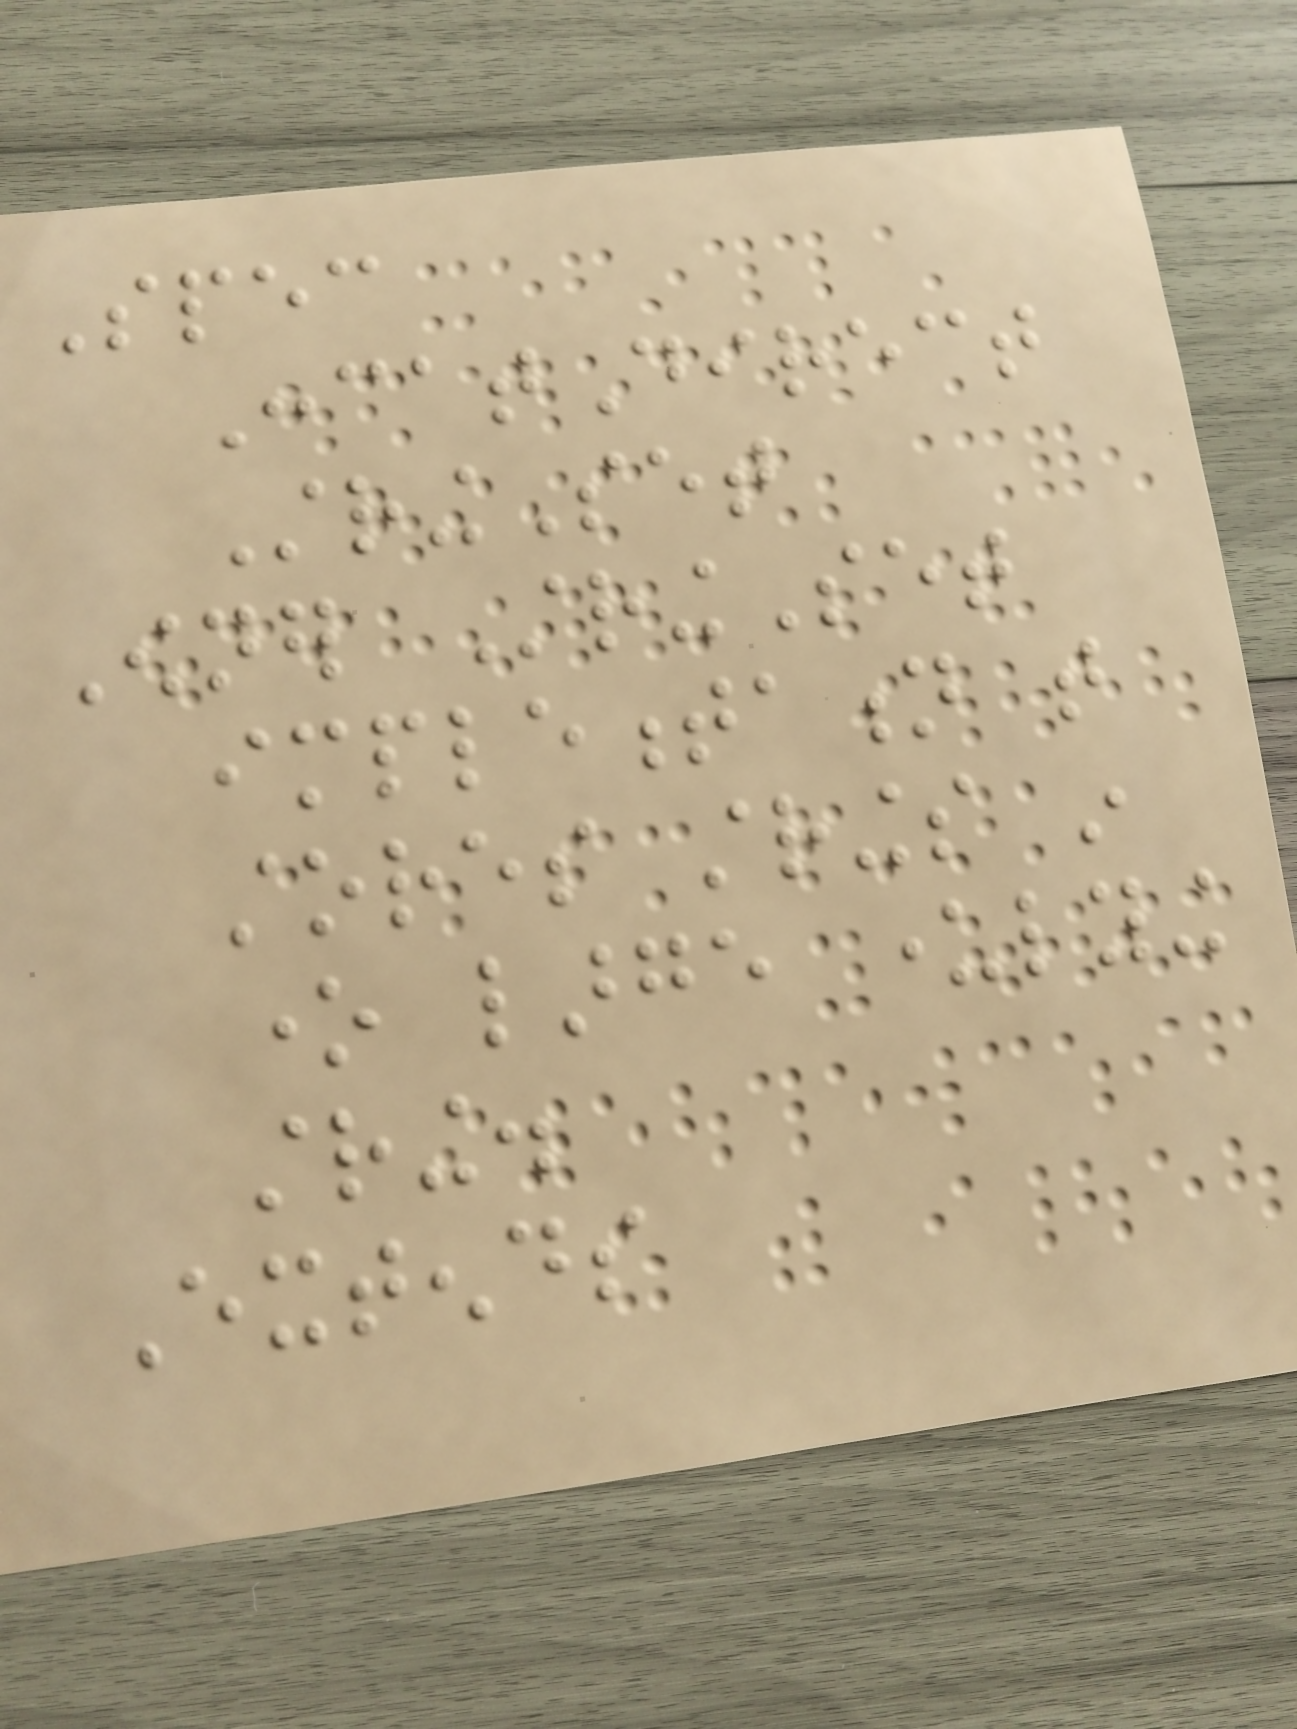Spec
ConcatDirect
StringSet
Owner StringSet
implementation that
stores strings in
one large underlying
string.
Extends
